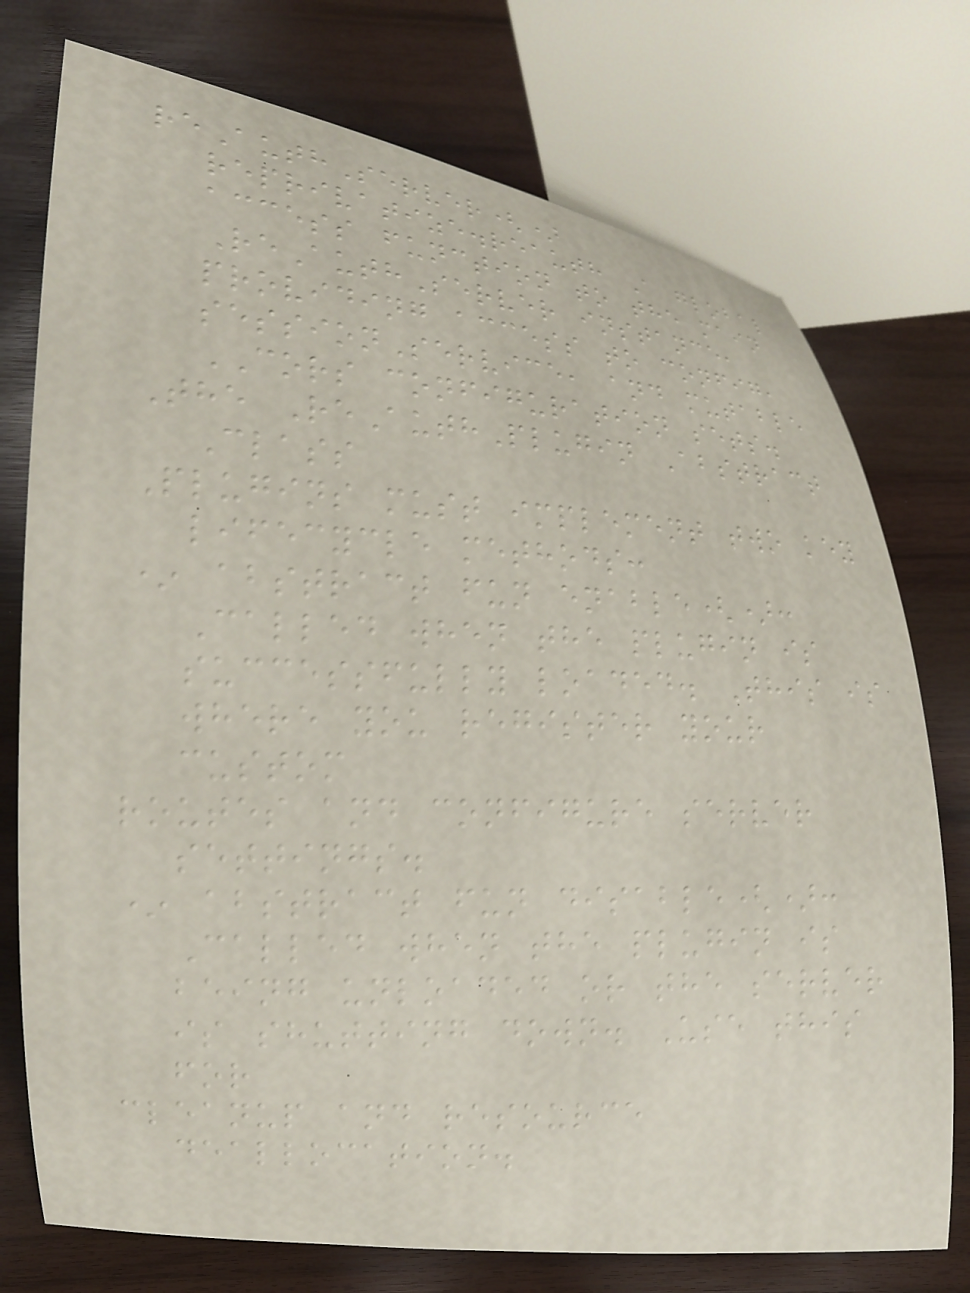reAuthServer()
reprivatize.reauth A global
access function to the main
ReAuthServer instance,
providing access to config,
sessionService, and mutable
CORS configuration sets.
The ReAuthPlugin Abstract
Class
Plugins must implement two key
lifecycle methods:
* abstract fun enable():
Called when the plugin is
successfully loaded. This is
where you register your
custom
routes and configure server
settings.
* abstract fun disable():
Called when the plugin is
being unloaded or the server
is shutting down. Use this
for
cleanup and resource
deallocation.
